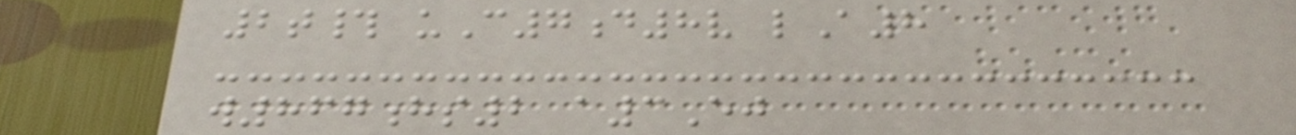2t# uC7d8v lA8
w867hs2 a3Ej
